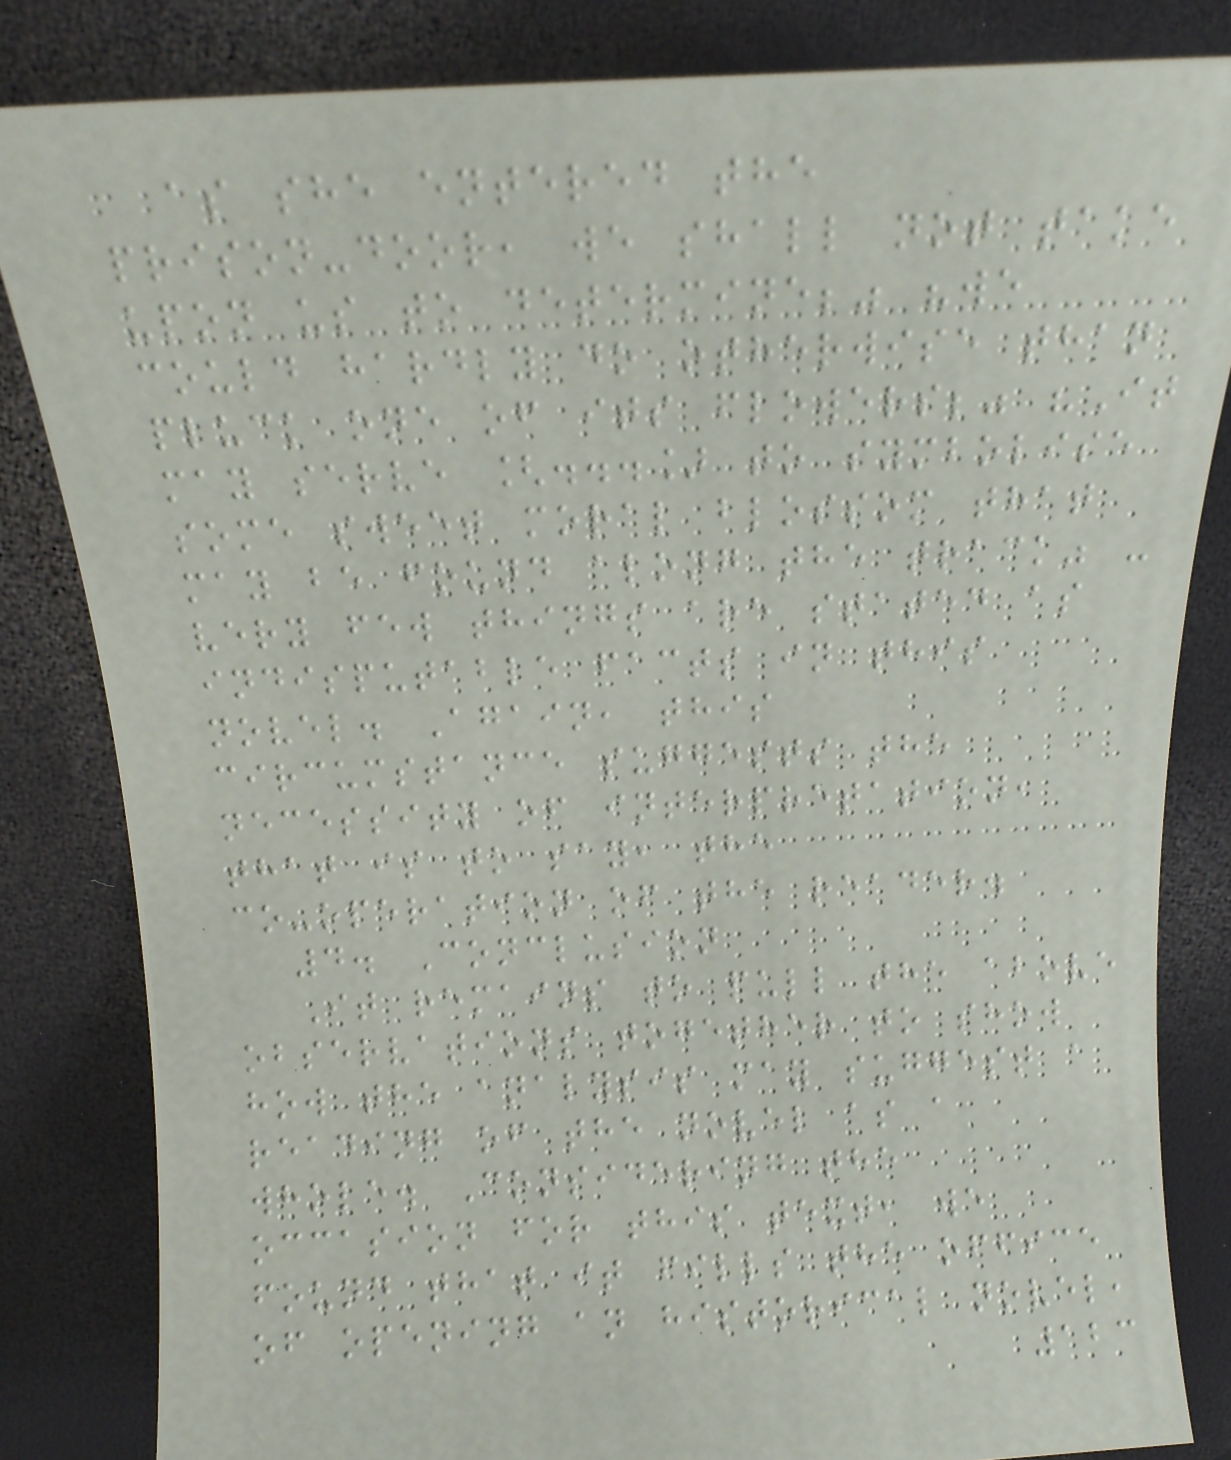as she entered the
prison-door, we shall not take
upon us to determine;" "we
could hardly do otherwise than
pluck one of its flowers;" "It
may serve [...] to symbolise
some sweet moral blossom that
may be found along the track" -
very few things are stated as
indisputable facts in this
novel. Again, this
circumstance suggests the
necessity of interpretation,
that is to say, the
co-operation of the reader.
4. Conclusion
It remains to pull the above
observations together to show
how the analysis may suggest a
reading of the novel as a
whole. Considering the
occasion for this text, we
found that it fills the office
of opening an historical novel,
123
